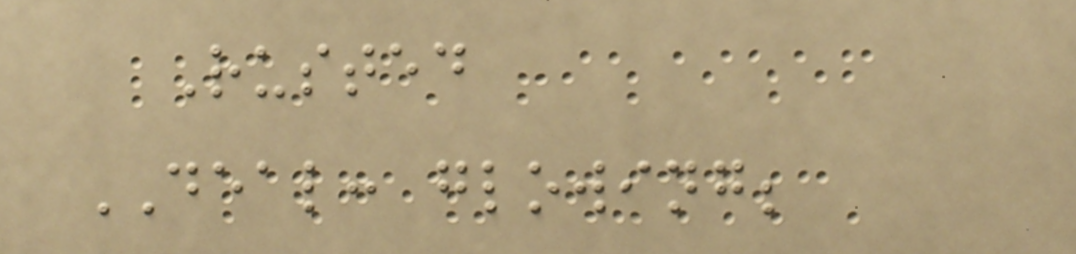Rusted
DEAL: glowing;
